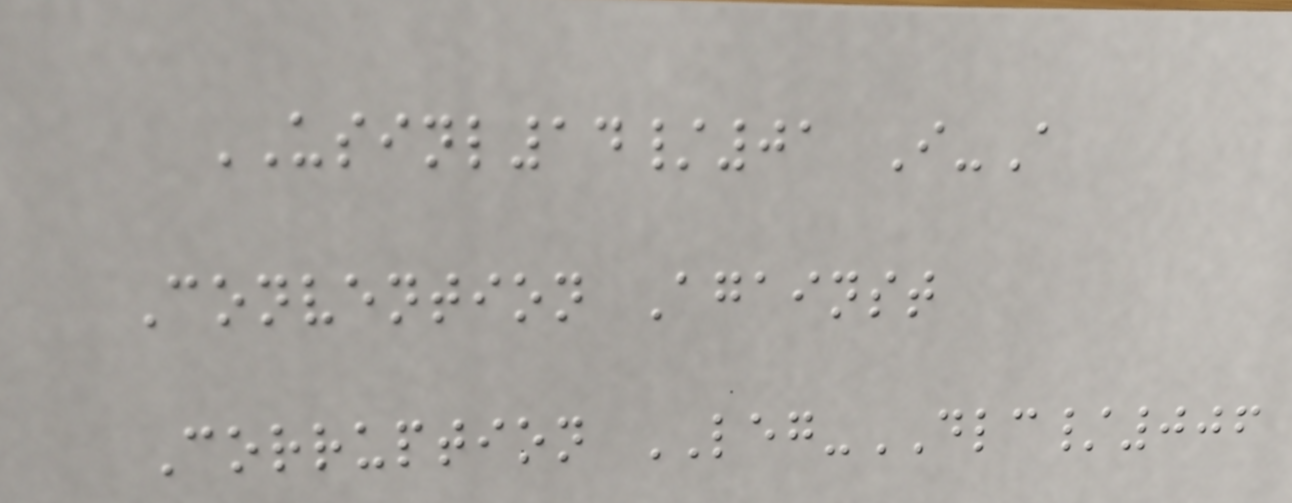USINL14/01 I-A
Convention Against
Corruption LEG-DLC/006
